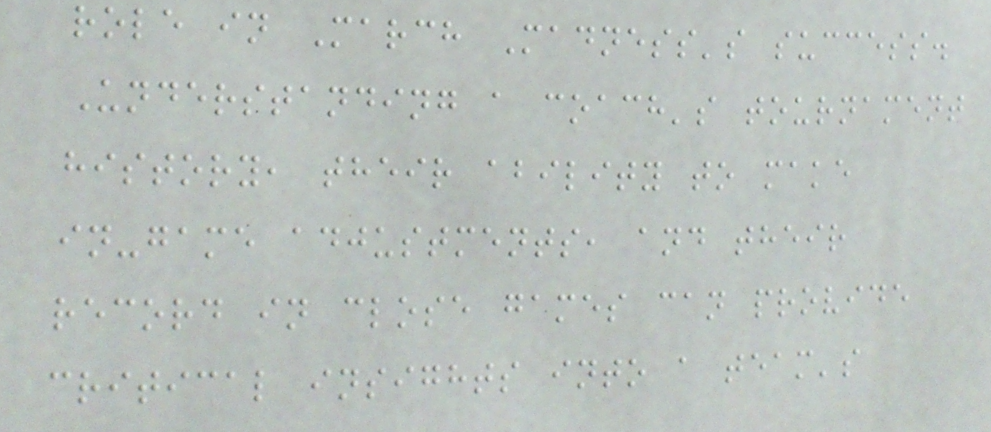role in March Madness's success.
Understanding a coach's tournament
history, their ability to make
in-game adjustments, and their
record in close games can provide
critical insights into a team's
